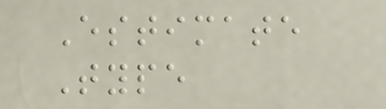Estimate
Type
